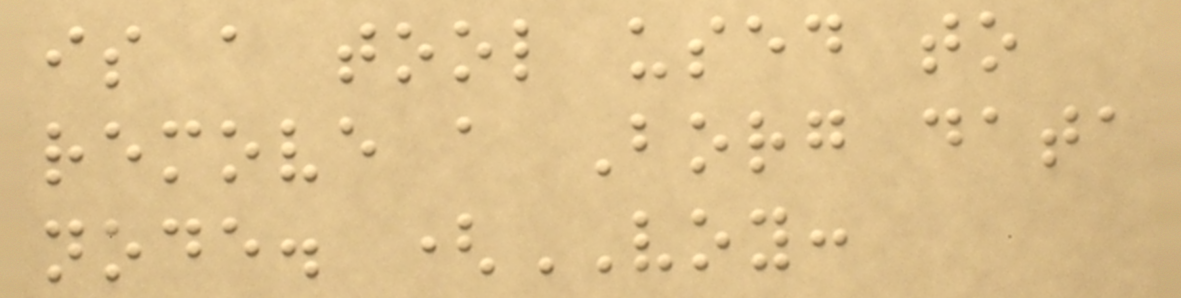is a tool used to
remove a Borg data
node. (VOY:
